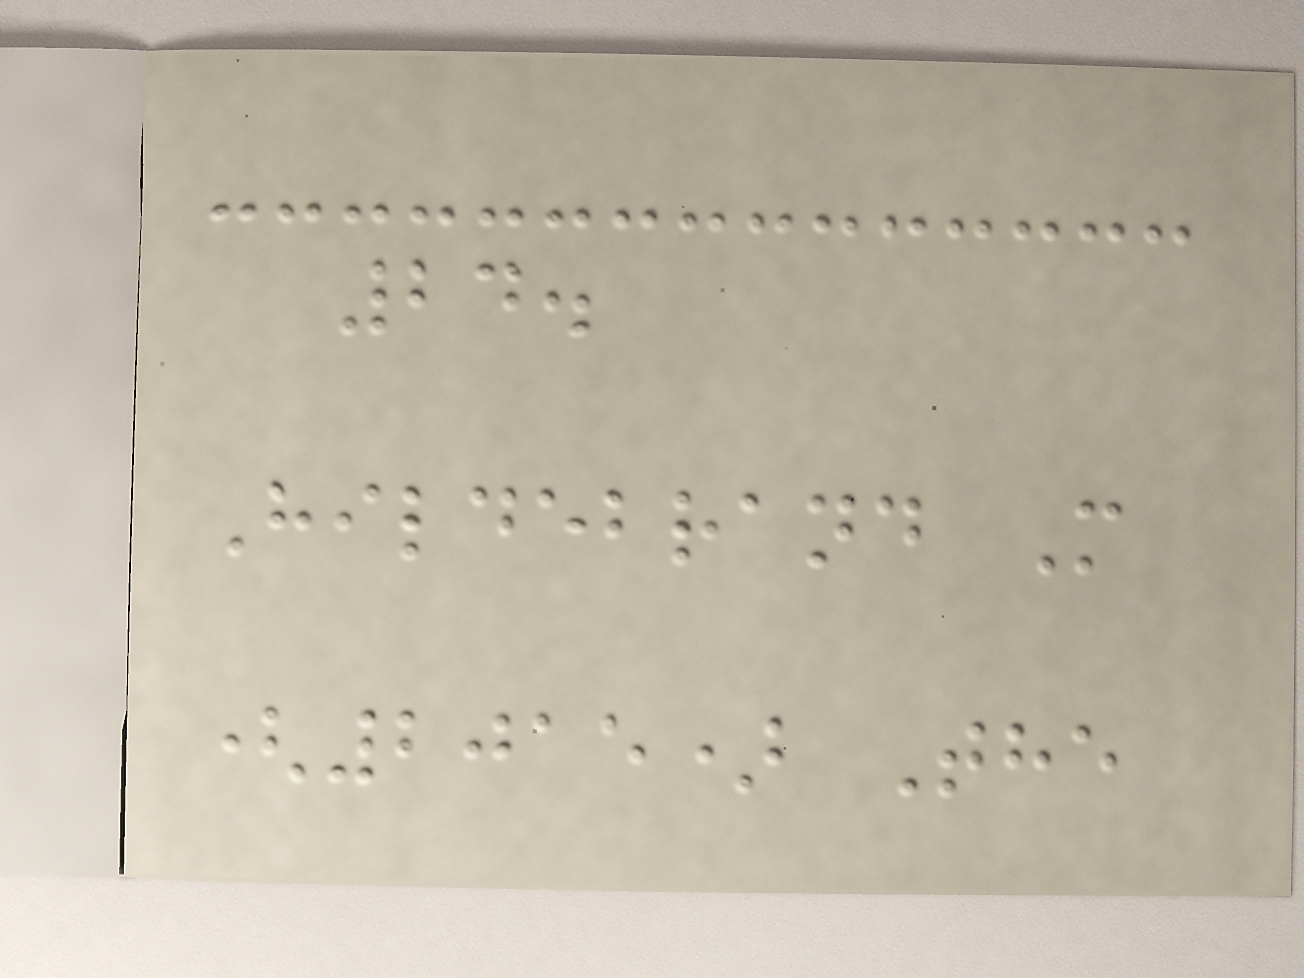24.
Hildebrand M
(2015) The
